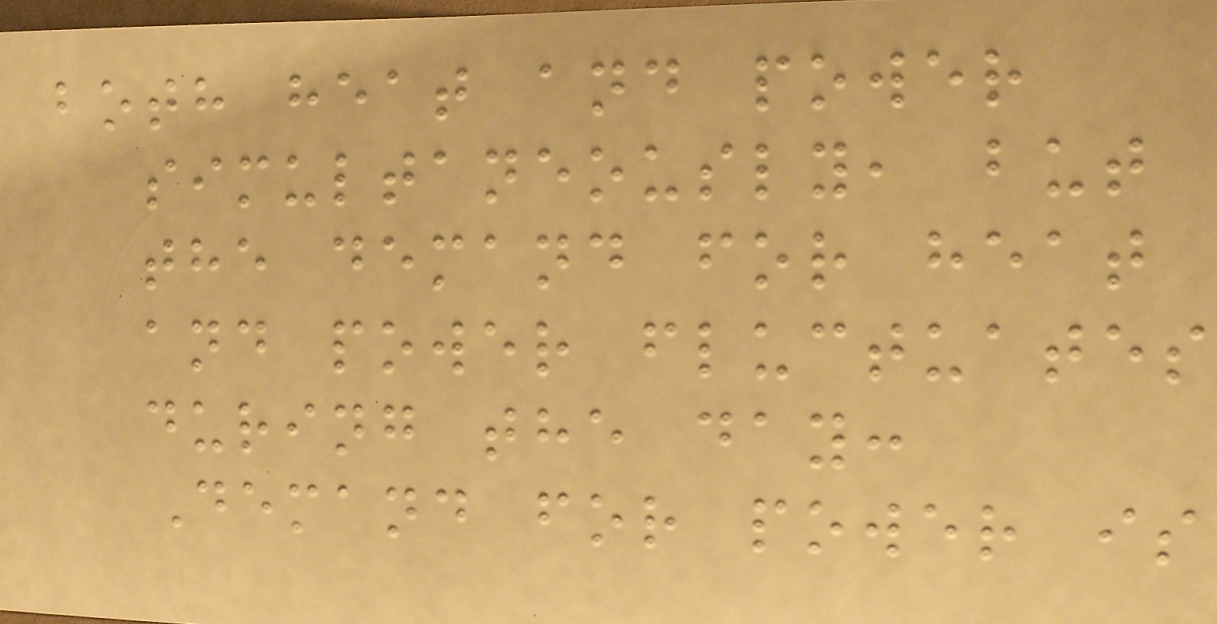both heat and power
simultaneously, but
the demand for heat
and power fluctuates
during the day:
Demand for power is
